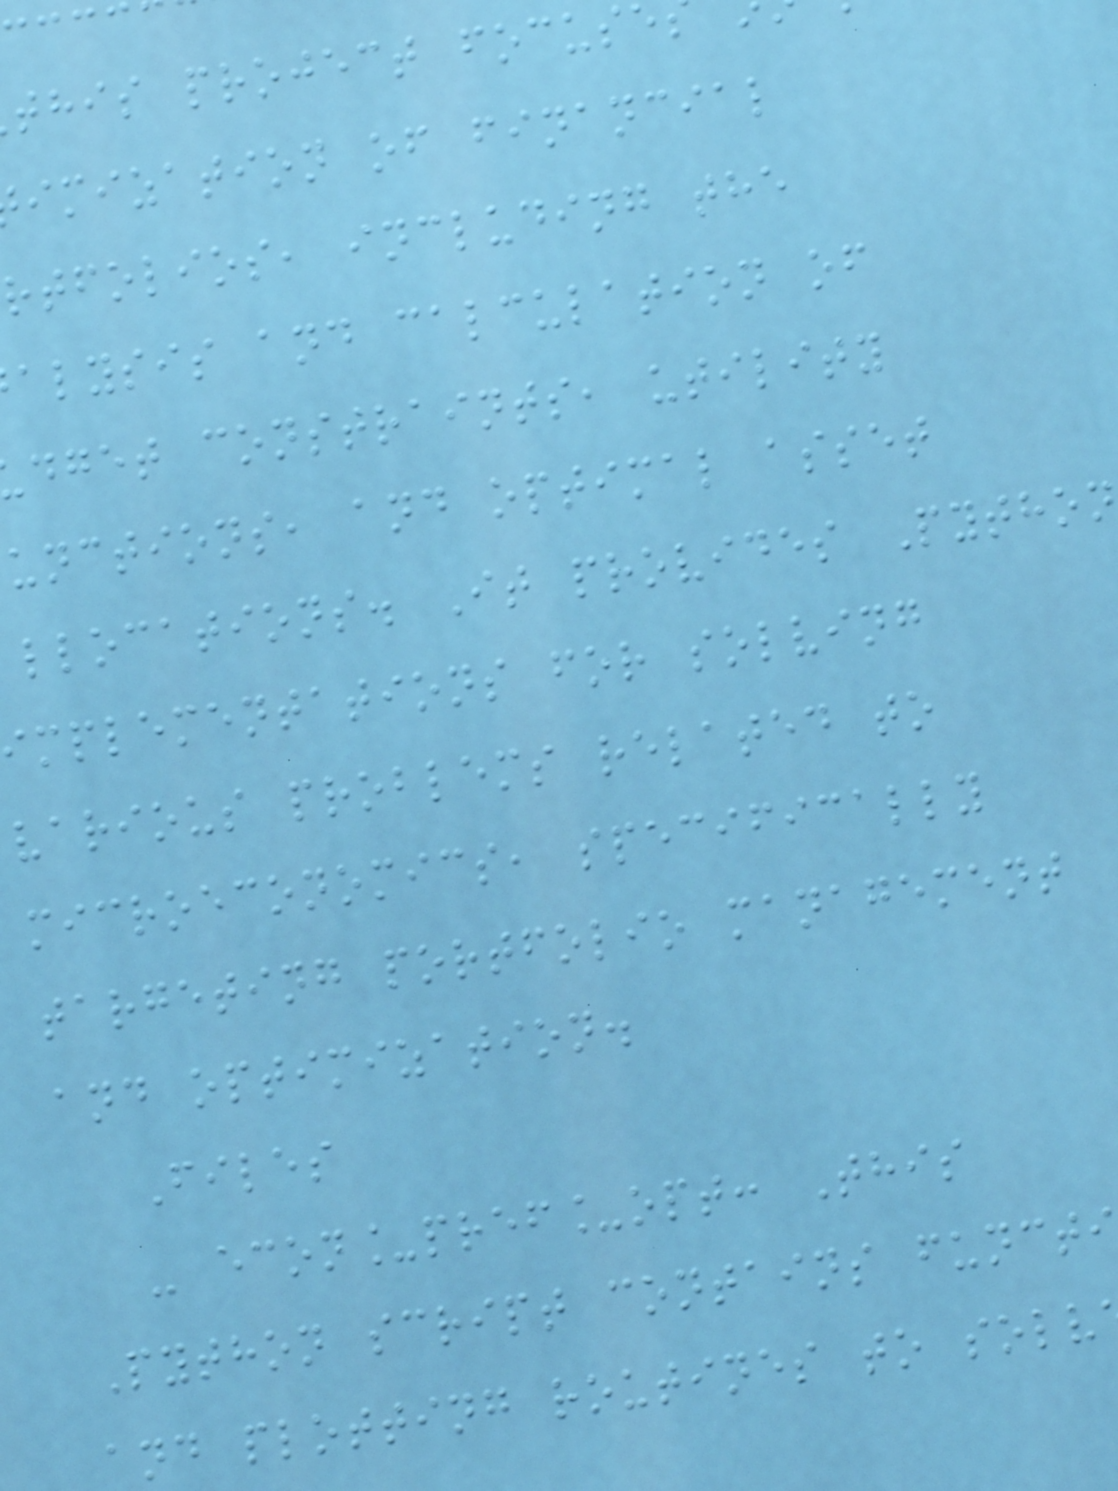this project focuse
imization of financial
rtfolios, including the
alysis and calculation of
dget constraints, utility
unctions, and optimal asset
llocations. It provides Python
mplementations for solving
various problems related to
microeconomics, specifically
targeting portfolio management
and optimization.
Files
- econ_pref_opt: This
Python script contains functi
and plotting routines to solv
